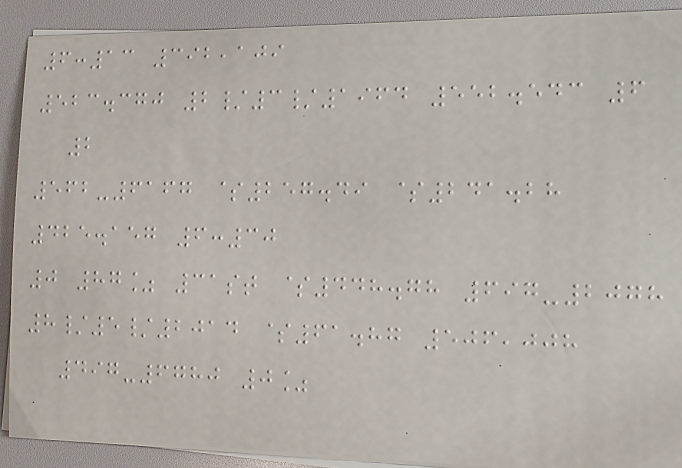6:13 392,109
523.370 2/3/1964 552.543 6
2
562-6167 $257.49 $241.28
425.157 6:30
0 87% 31st $448.78 697-2078
8/5/2014 $61.87 506,008
497-6780 0%
